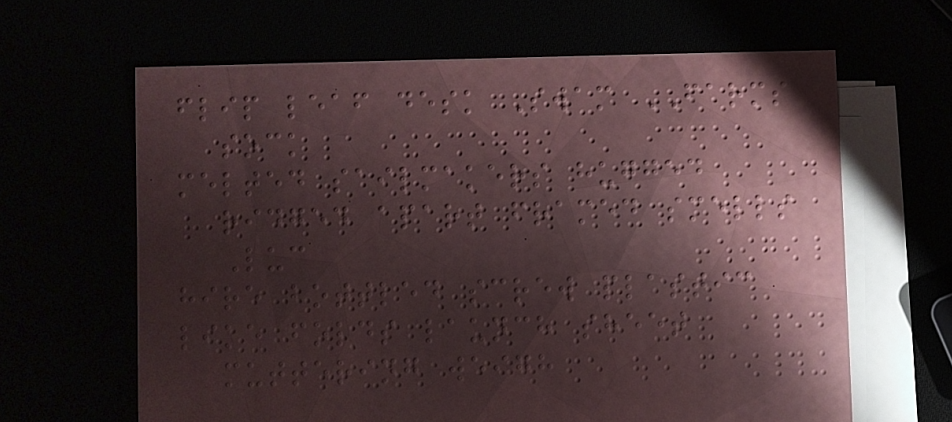flip leaf desk Swam FARMS
sock
melted sailmakers hugged
ridged apart framed smells
Luc
hire bottled screw plastic
like folds launch sheet
muttering weigh
